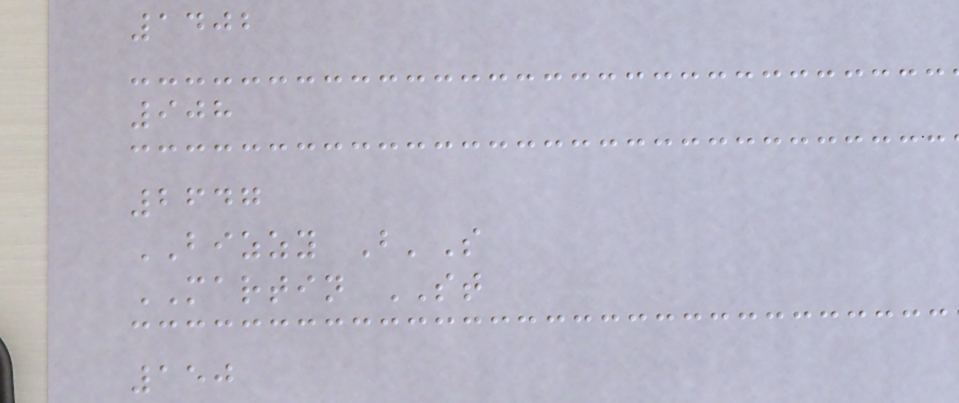1402
908
2647
BIZZY B'S
MARTIN ST
150
